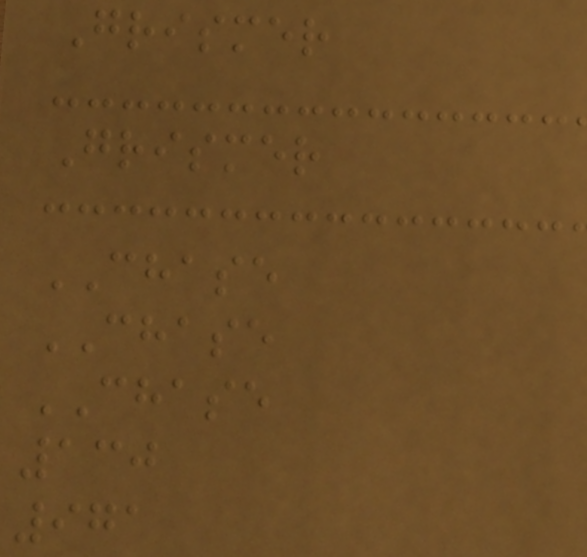Grismer
Grismer
CHASE
CHASE
CHASE
130
971
